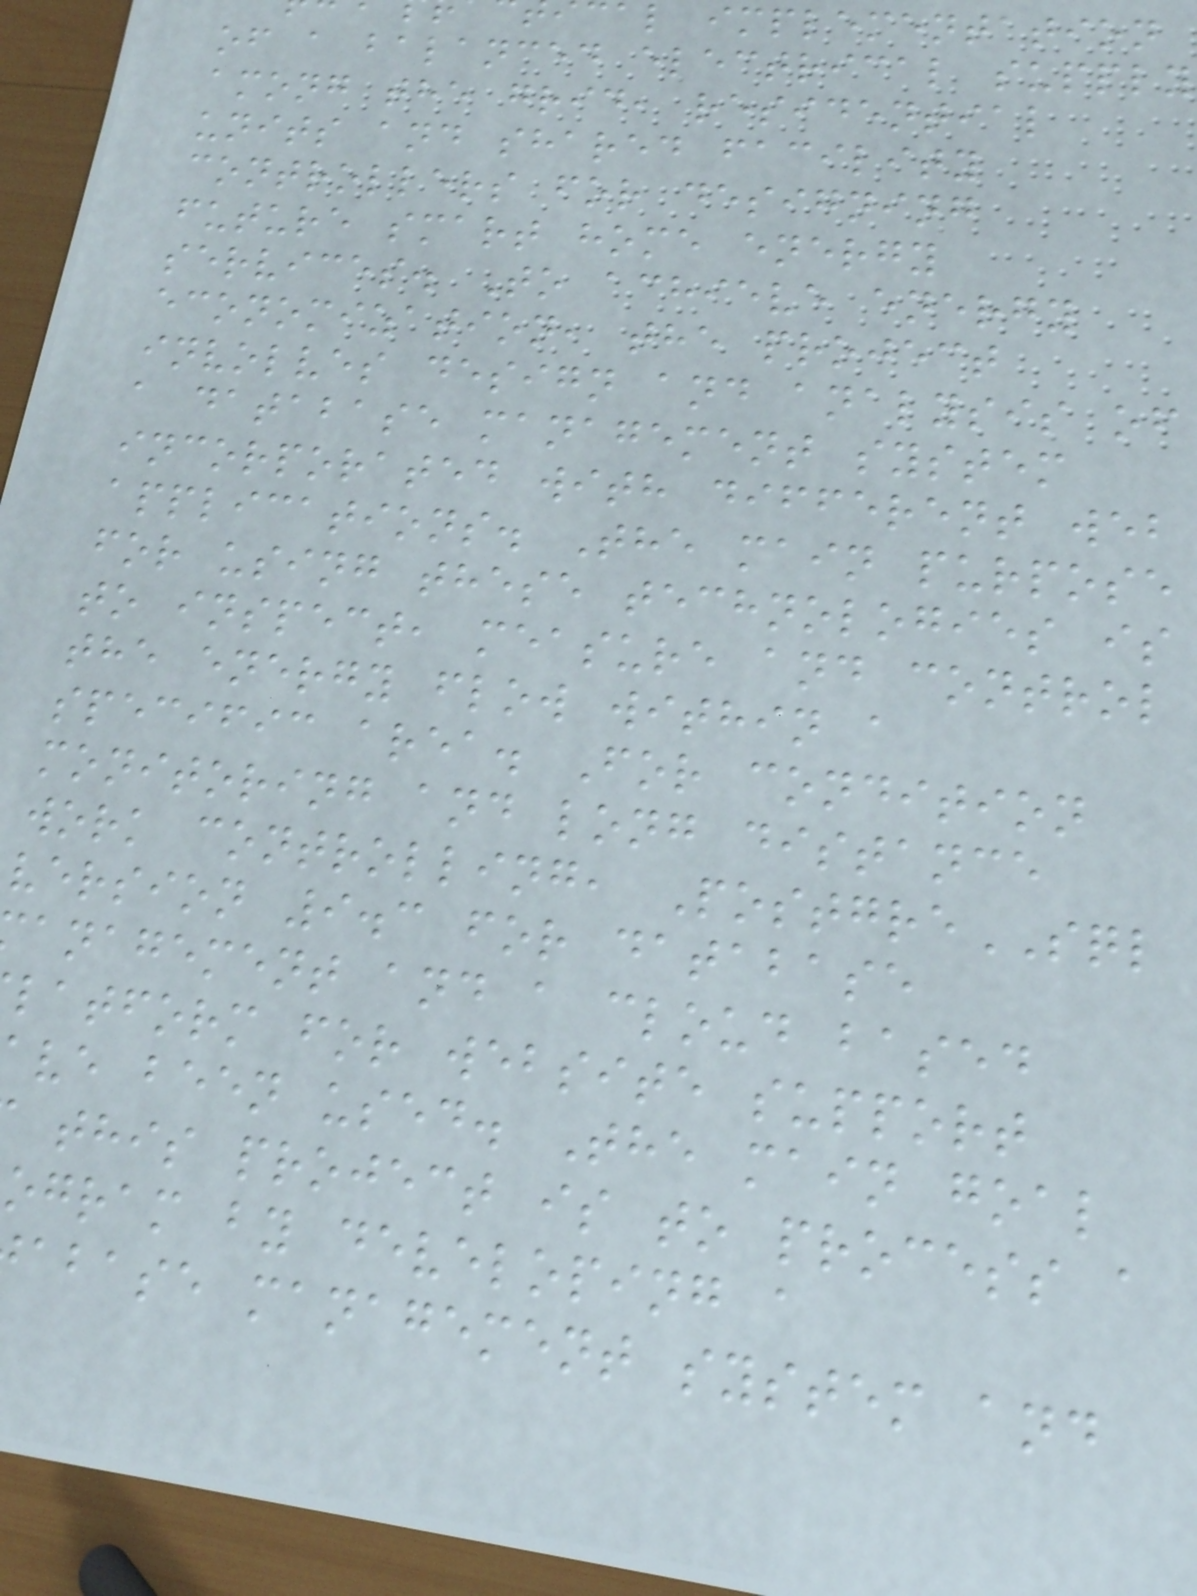al implementation
of a balanced electrical supply
among the grid, residential
units and shared facility
controllers for designing
future smart home energy
services. To achieve energy
economization, the project
involves design and analysis of
a database management system
incorporated with different web
applications. The main purpose
for using these technologies is
to inspect, measure and control
the energy flow within a
specific area. For condition
monitoring and long distance
work controlling, PostgreSQL
version 9.3 for database
anagement and a cloud based
latform for website support
ve been used. The main goal
this project is to process a
ogram by developing a
abase management system and
